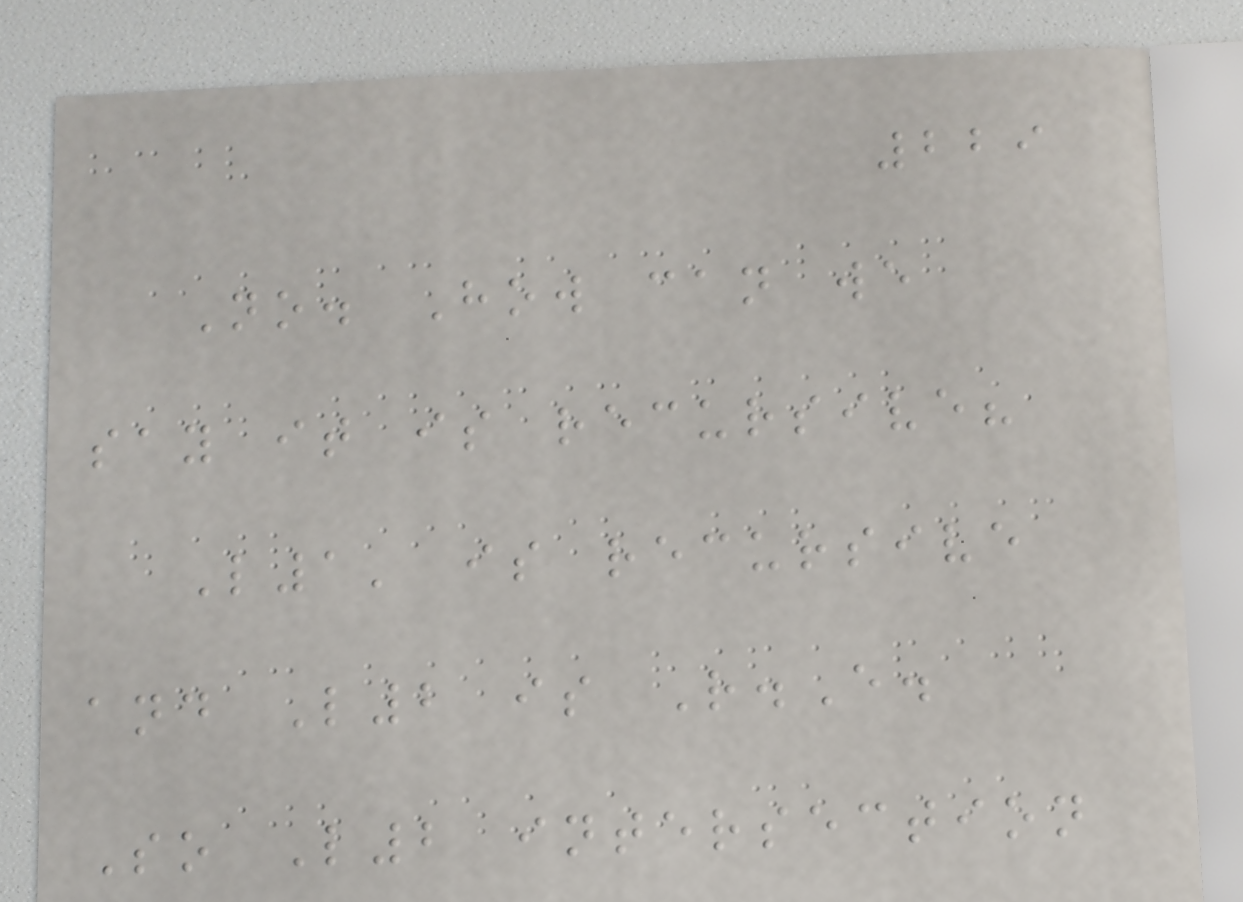229
No. How can we
say it is recursive?
L1' is recursive
and L2 is R.E.
So L2 intersection
